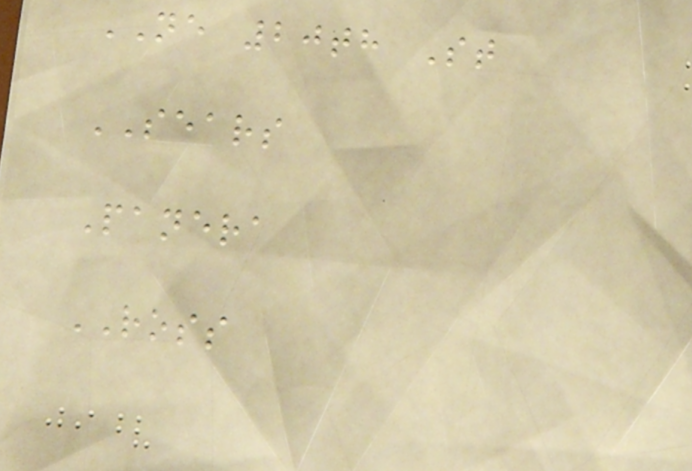NE 20th St
SEARS
Panera
ROSS
